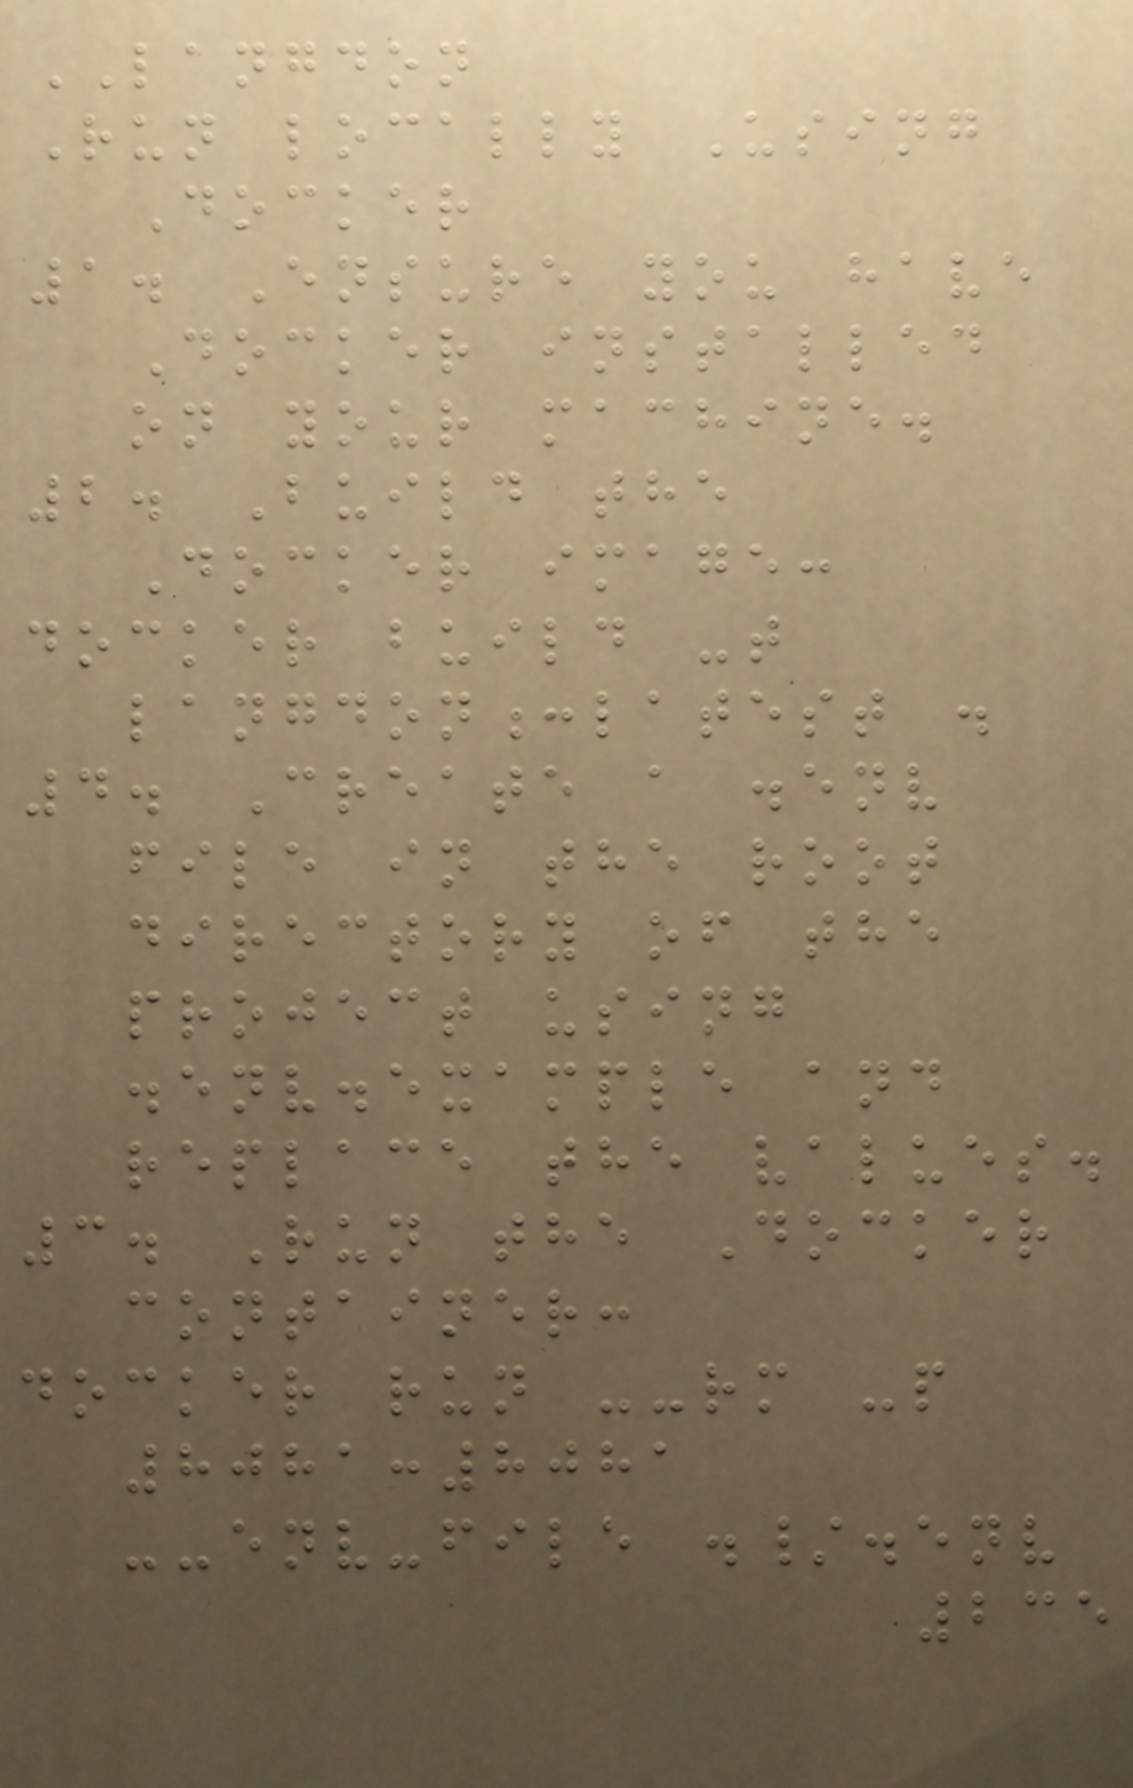LANGDON
Run locally Using
Docker
1. Ensure you have
Docker installed
on your machine.
2. Build the
Docker image:
docker build -t
langdon:latest .
4. Create a .env
file in the root
directory of the
project using
.env.example and
replace the values.
3. Run the Docker
container:
docker run --rm -p
8081:8081
--env-file ./.env
235
